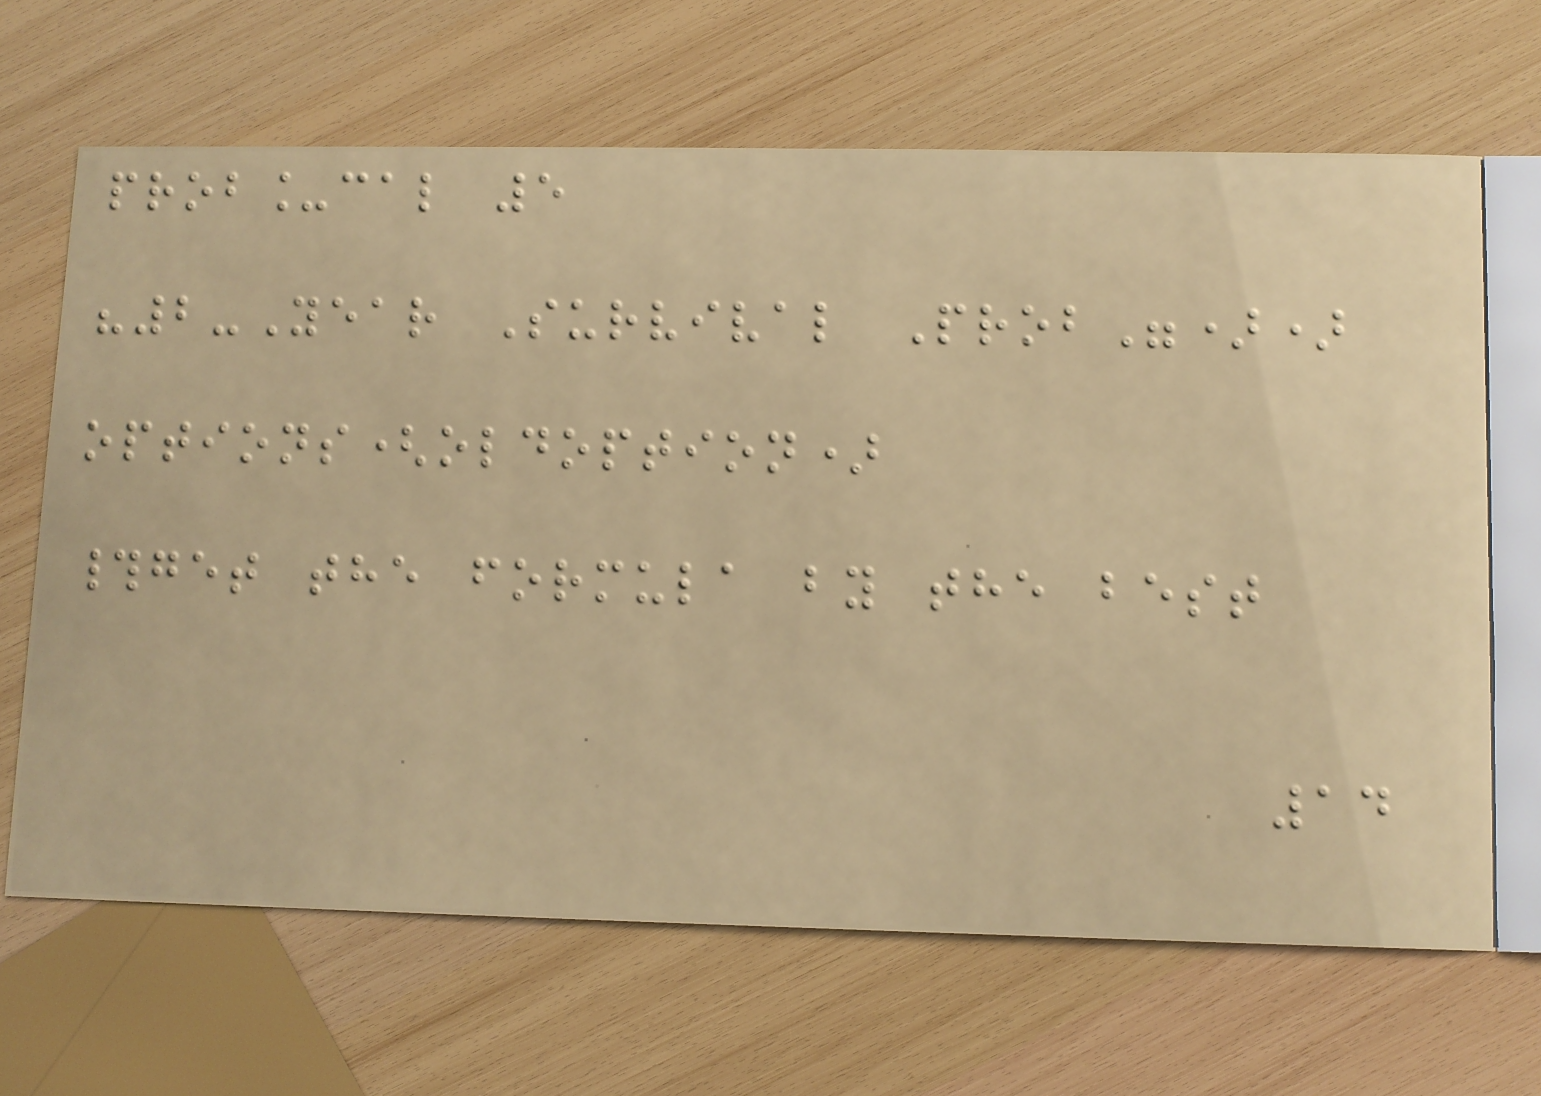prob_cal 5
"2-Year Survival Prob"))
options(oldoption)
#get the formula by the best
14
